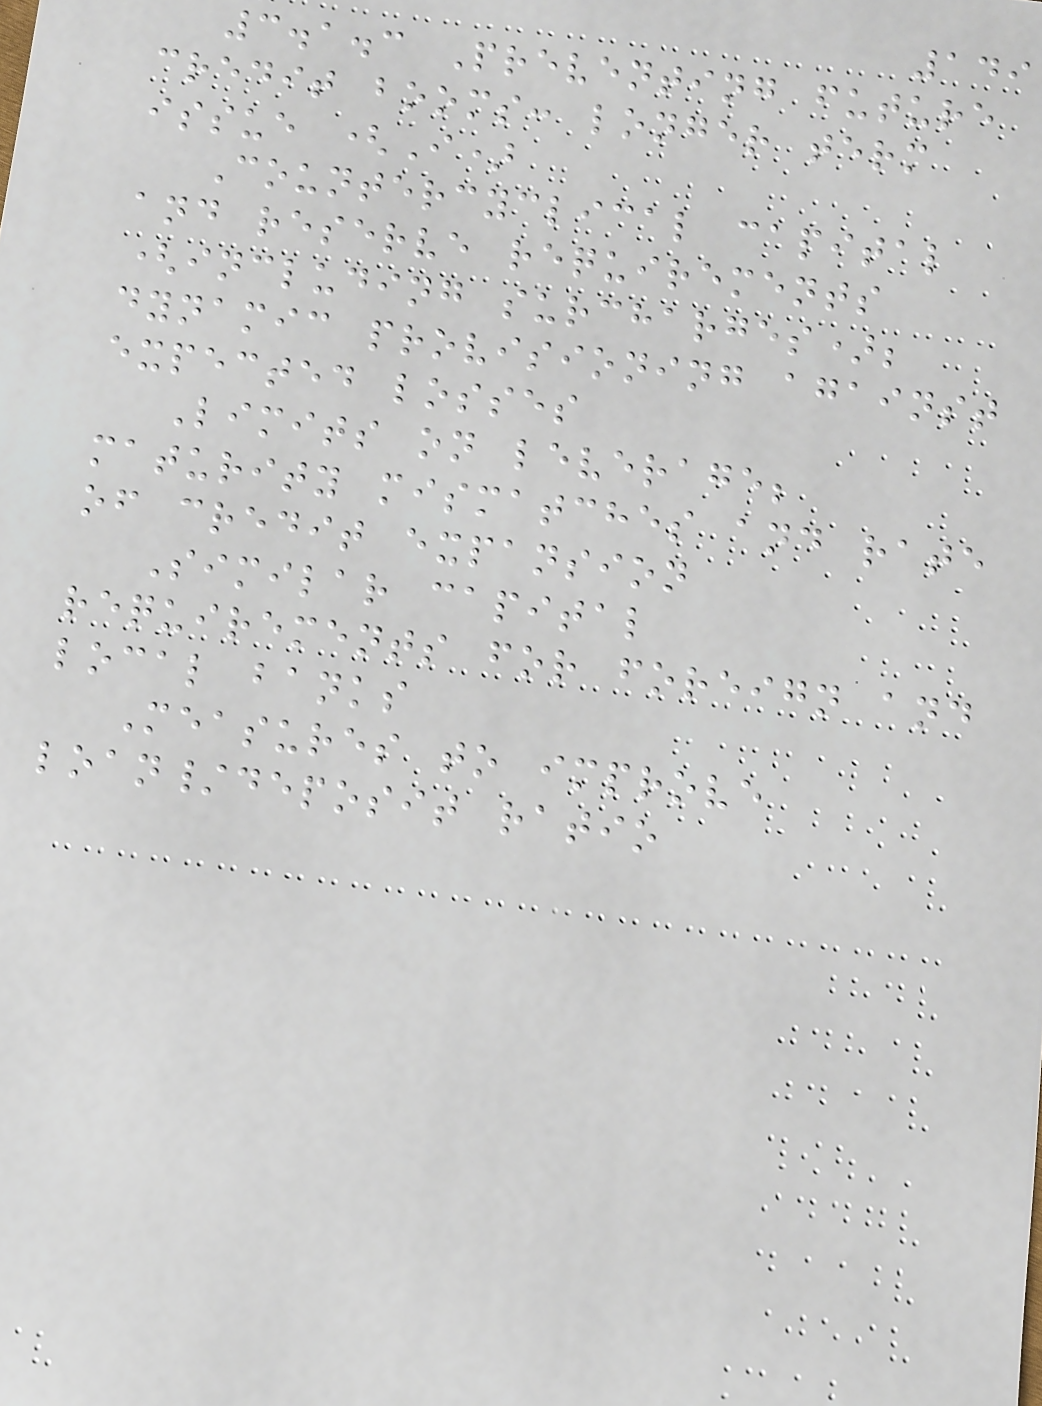149
3.1.3 Preventing future
credit booms: longer term
issue (I)
Countercyclical capital
and reserve requirements
(including surcharges);
dynamic provisioning against
expected losses
Limits on leverage;
maturity mismatches and rate
of credit expansion
Similar capital
requirements for foreign and
local banks
Measures to improve
loan/deposit ratio
